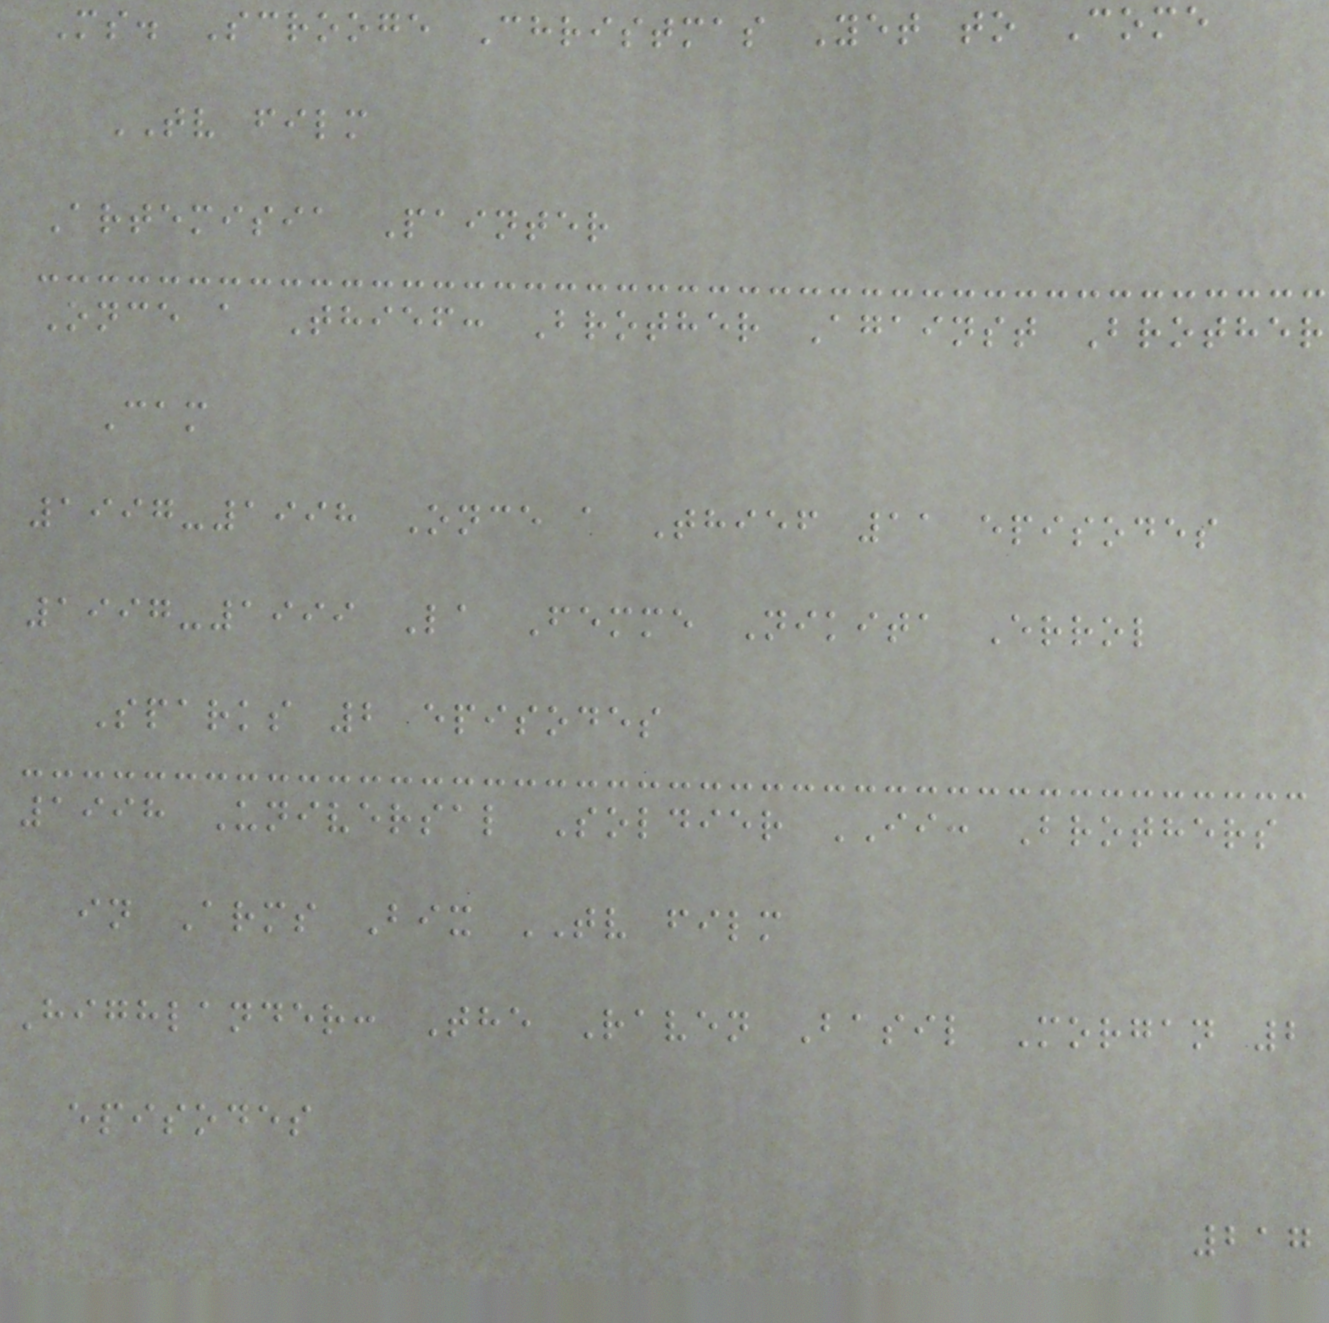Ms. Scrooge Christmas Yet to Come
TV film
Artemisia Painter
Once a Thief: Brother Against Brother
Cam
1997-1998 Once a Thief 11 episodes
1997-1999 La Femme Nikita Errol
Sparks 2 episodes
1998 Universal Soldier II: Brothers
in Arms Bix TV film
Highlander: The Raven Basil Morgan 2
episodes
217
